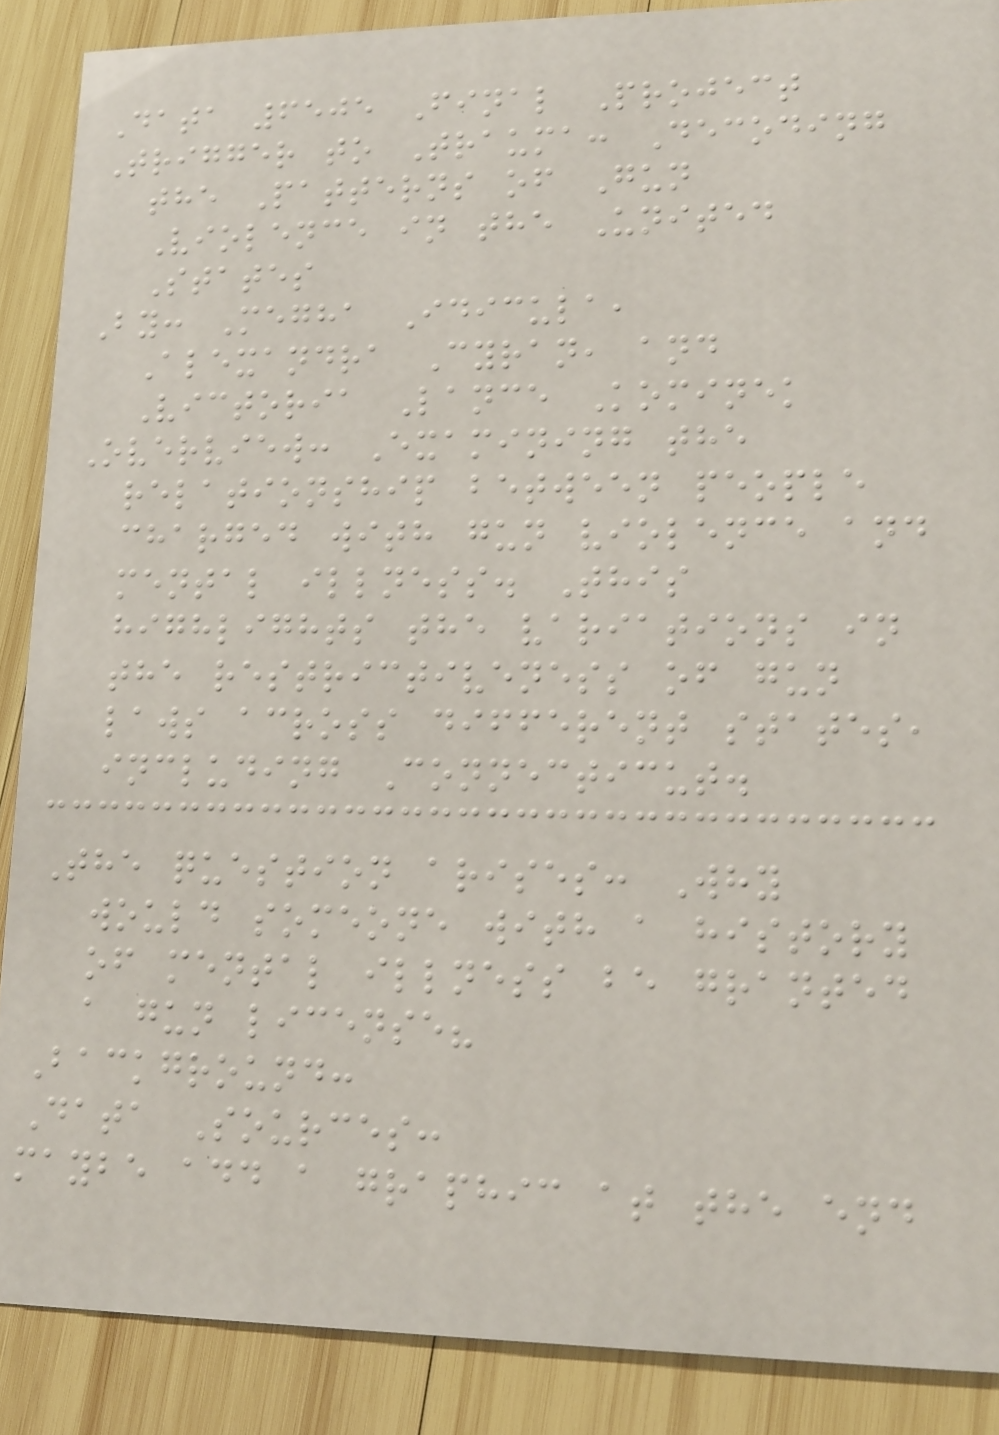Data 6505 Final Project
Trigger to Trauma: Decoding
the Patterns of Gun
Violence in the United
States
By: Megha Idicula,
Alexandra Cyran, and
Victoria Lance Kominek
Overview: Examining the
relationship between people
charged with gun violence and
mental illness. This
highlights the variations in
the restrictiveness of gun
laws across different states,
including Connecticut.
The question arises: Why
would someone with a history
of mental illness be granted
a gun license?
Background:
Data Sources:
maybe add a graphic at the end
